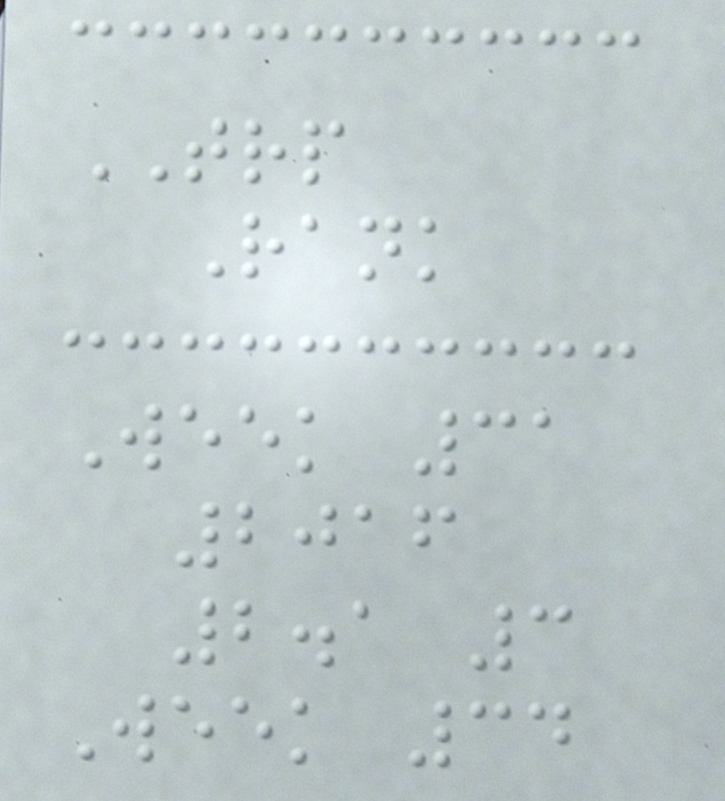TRP
Rank
Week 31
2016
2.1 3
Week 34
